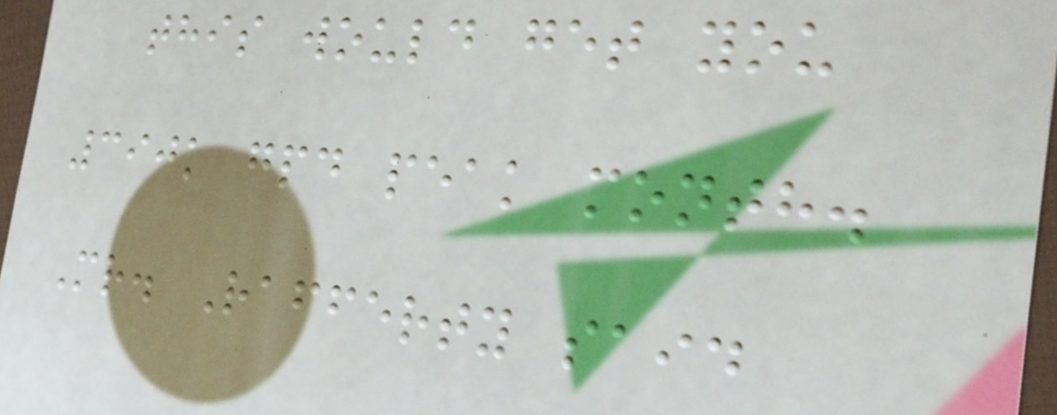this would get you
390k gpd peak month.
Mr. Rafferty said
